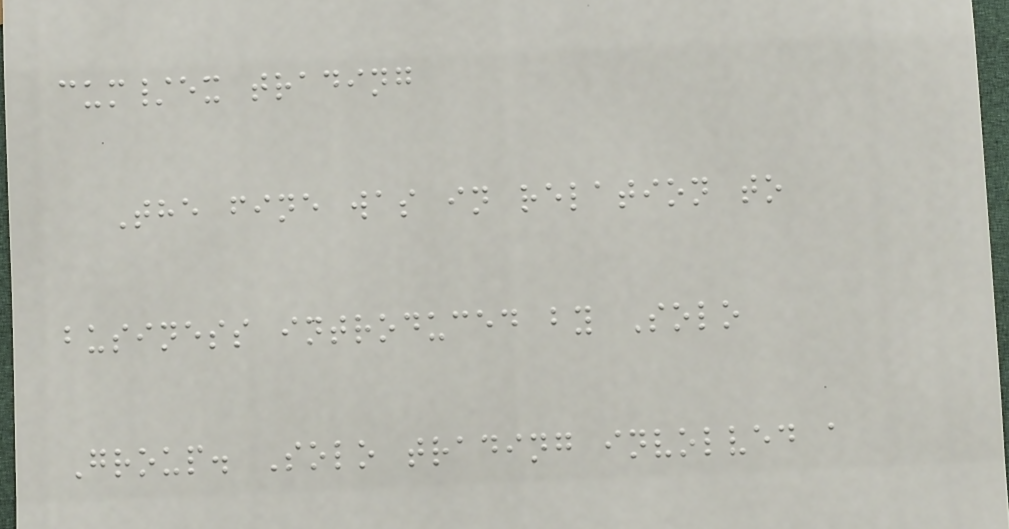cum/ex trading
The fine was in relation to
business introduced by Solo
Group. Solo trading involved a
